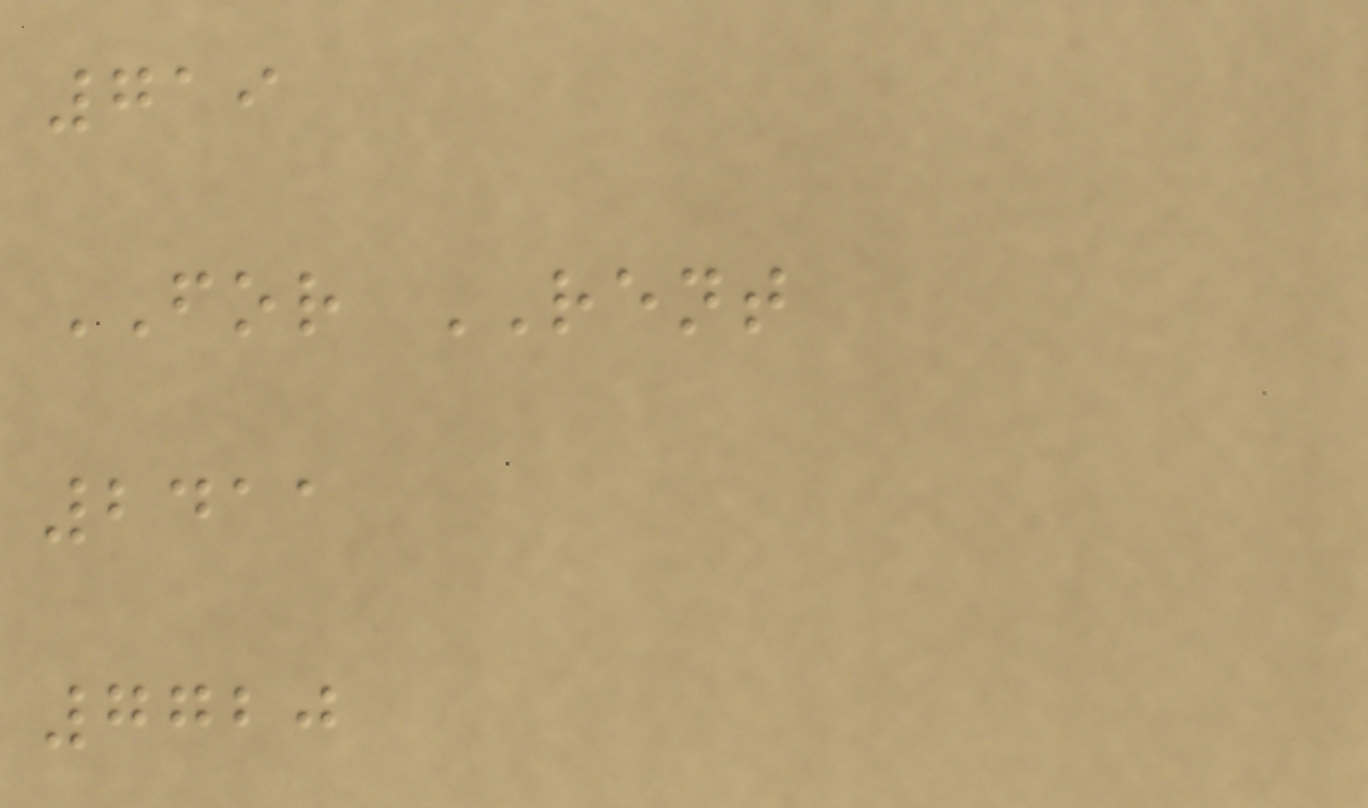719
FOR RENT
2411
7720
